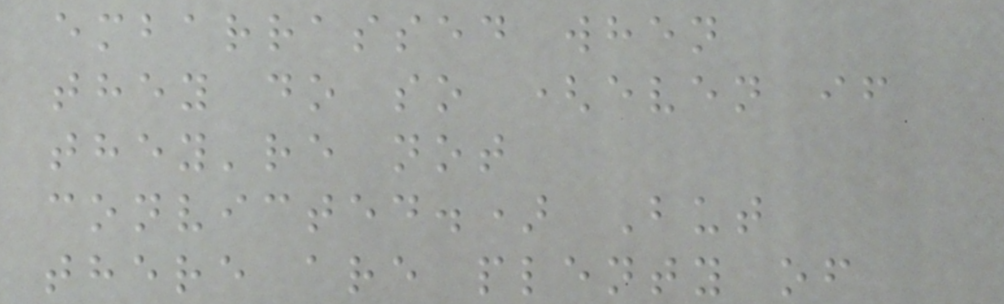embarrassed when
they do so (even if
they're not
convicted.) But
there are plenty of
